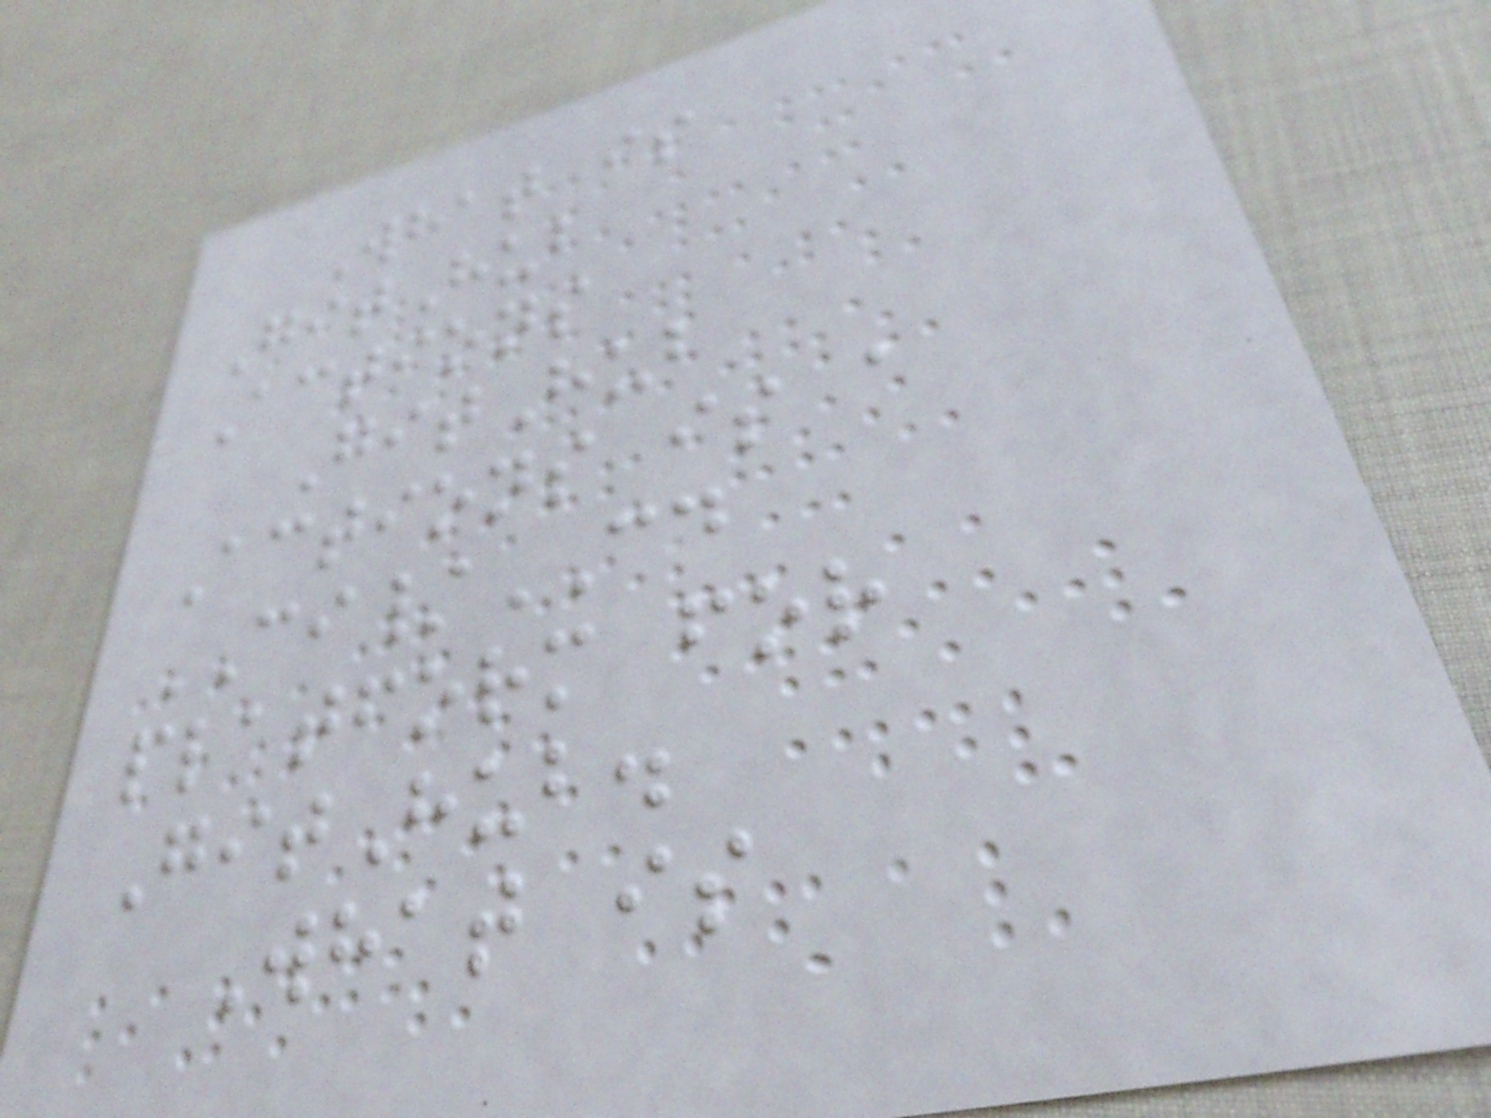What is
GitHub
Actions
GitHub
Actions is a
CI/CD
platform for
GitHub.
What is
